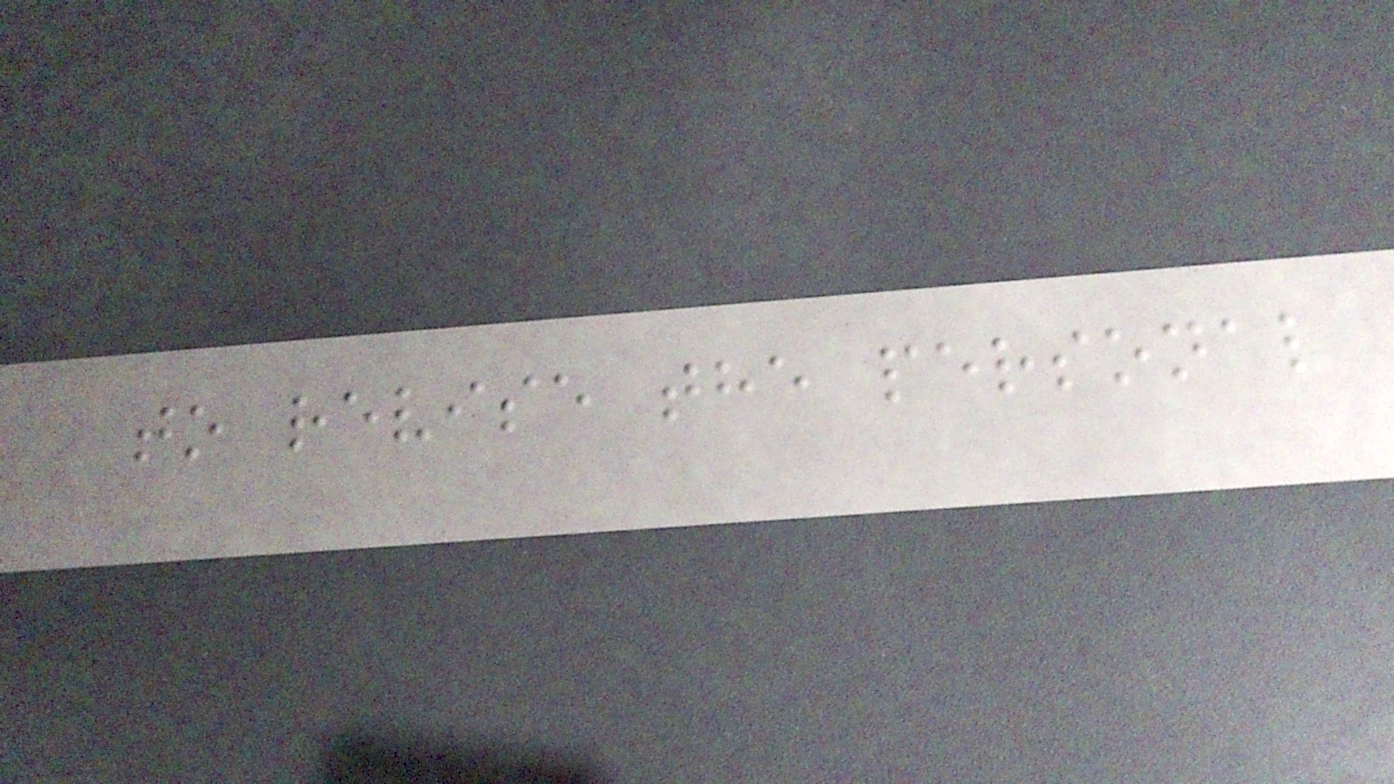to revise the personal
